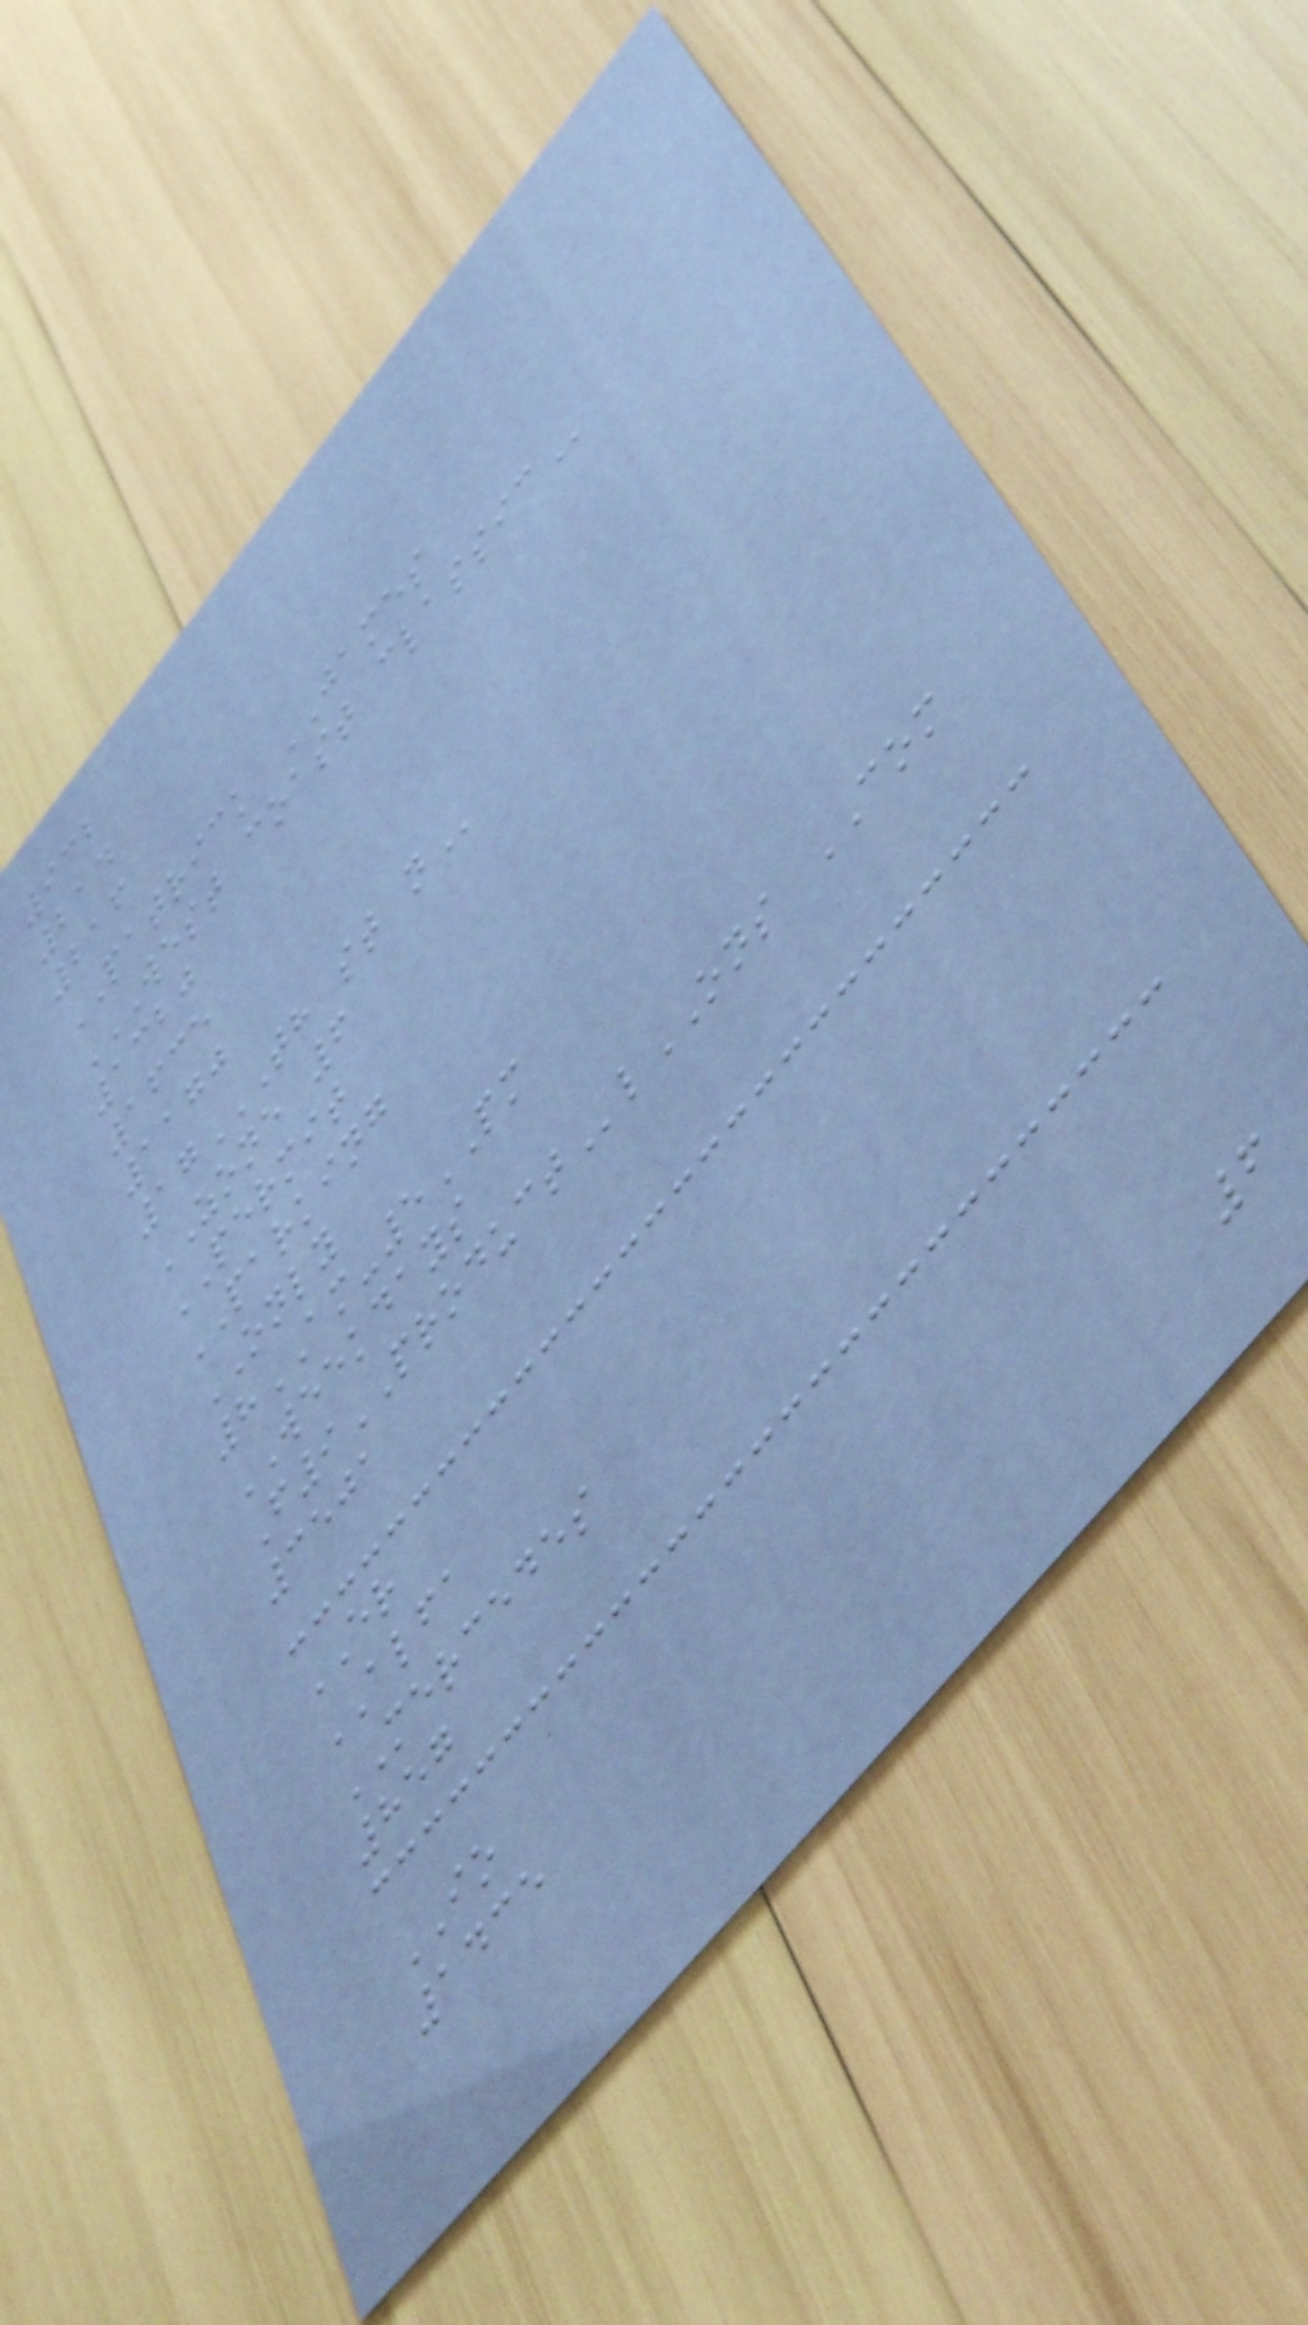932
214
216
PATRICK JAMES
WEST COAST CLASSIC
1320
1635
1170
17TH ST N
ZONE 6
PERMIT
PARKING
ONLY
8AM-5PM
WEEKDAYS
F9PRODUCTlONS COM
3501
ER
ALFA
MERCEDES
857
IO
1435
6
